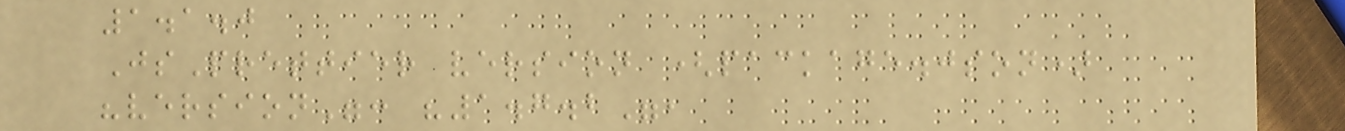1.1.0
JsPrettier version (package.json)
"version": "1.7.2",
